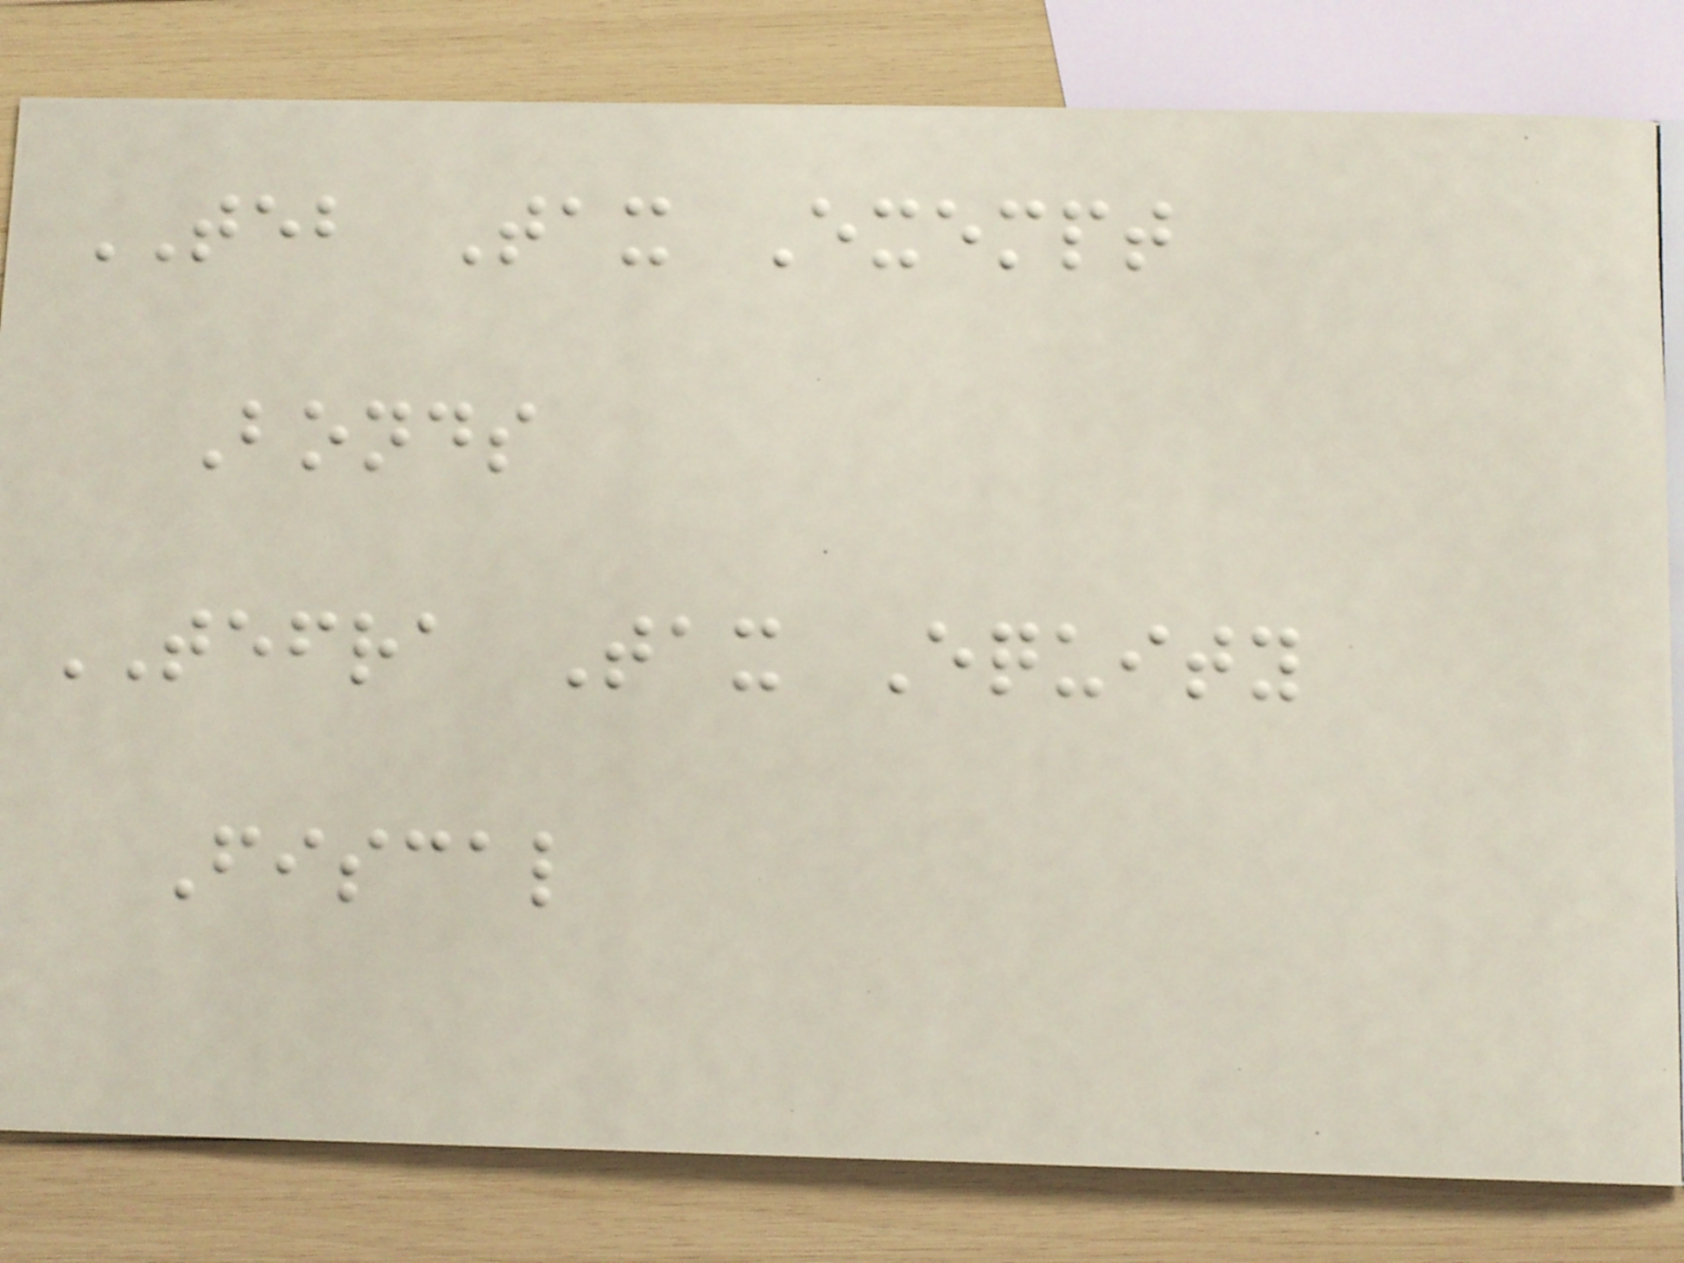TEB Tax Exempt
Bonds
TEFRA Tax Equity
Fiscal
